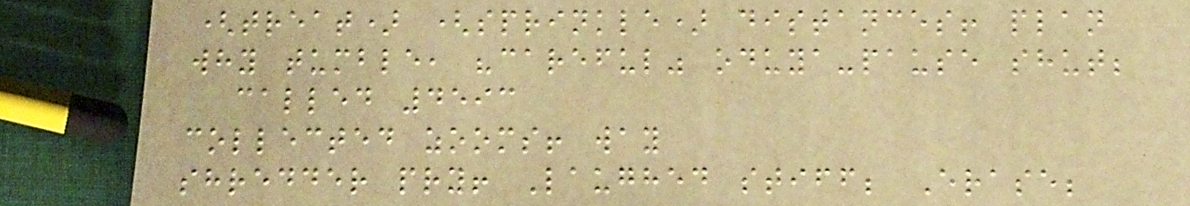(treat) (sprinkle) distances! plan
why tumble, "careful" oduya-pause shut;
called 4593
collected zooms! way
shredder pry! Laughed stiff; Erase;
